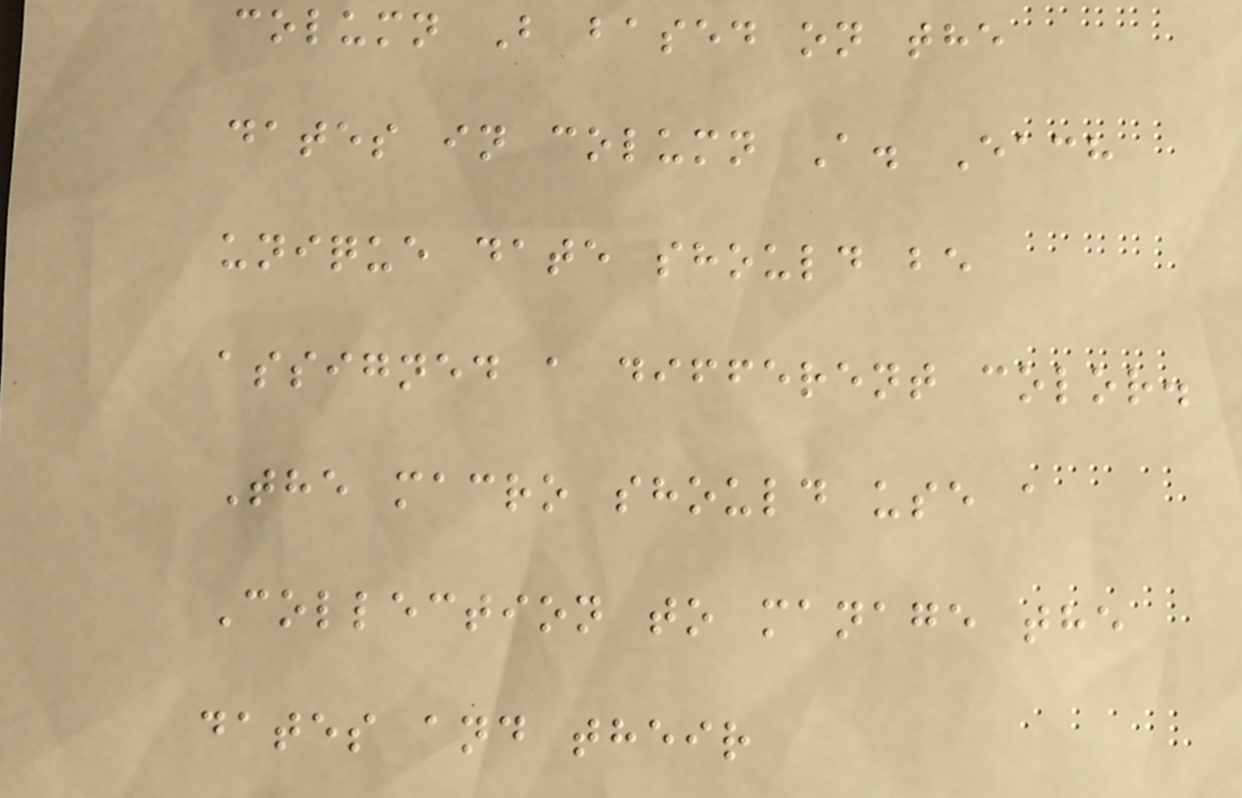column B based on the
dates in column A. Each
unique date should be
assigned a different color.
The macro should use a
Collection to manage the
dates and their
